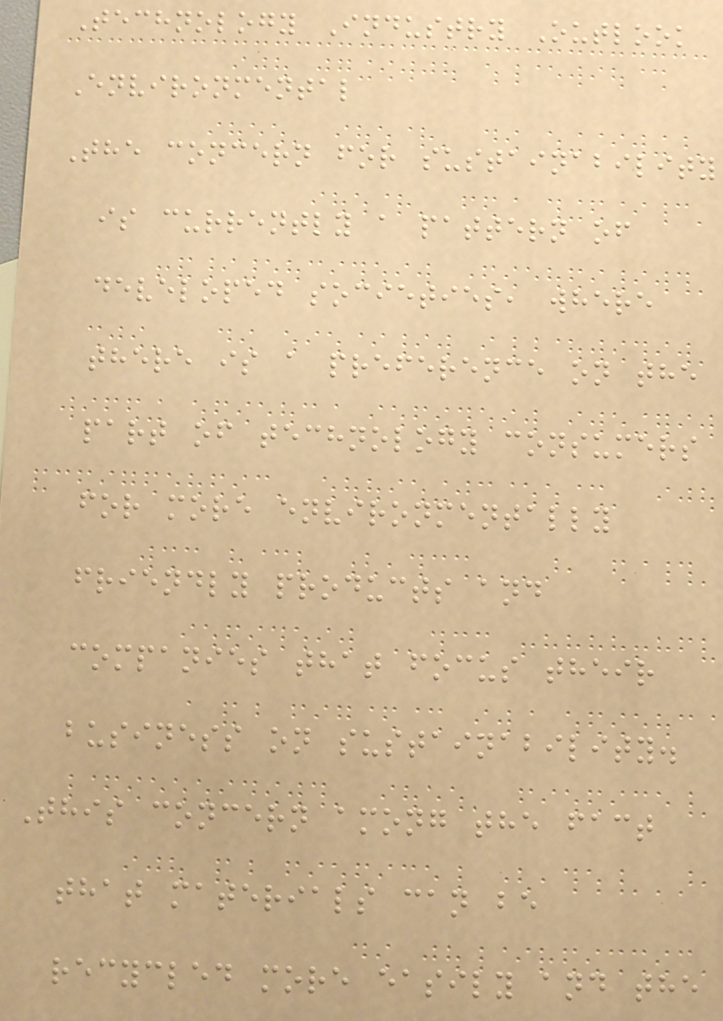Technology Industry Outlook
Environmental
The concern for sustainability
is currently a pattern of
developed societies, where
there is a preference on the
part of technology consumers
for more environmentally
friendly products and
companies that focus their
business on sustainability.
This concern among the fact
that materials can be
recycled more easily and the
